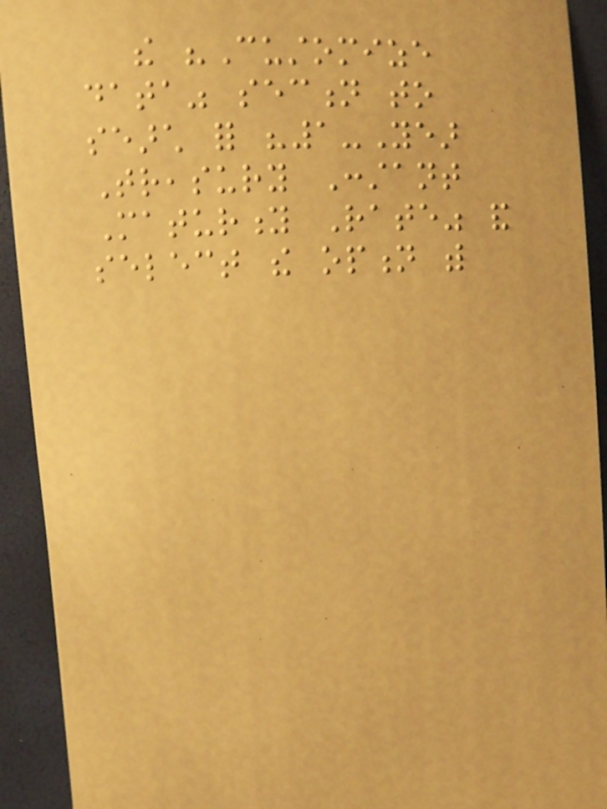the "Customize
data" section to
search for "1-Year
Treasury Constant
Maturity Rate" and
select the option with
